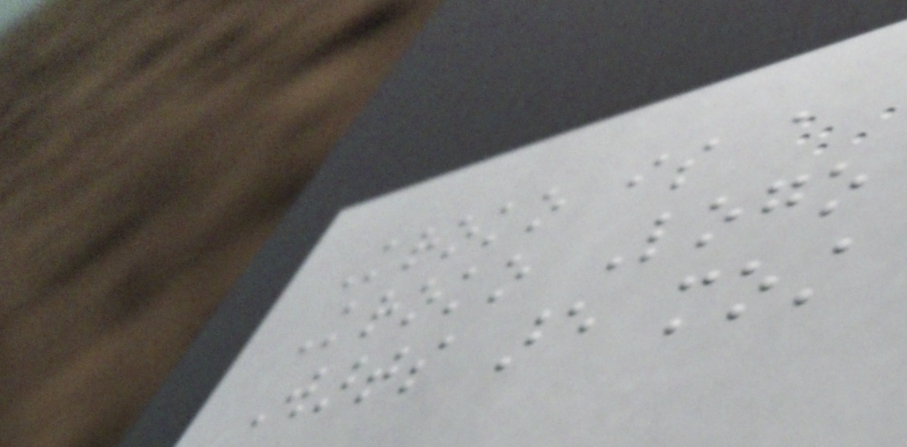Kroko is a
Kroko Logo
Warts are most
